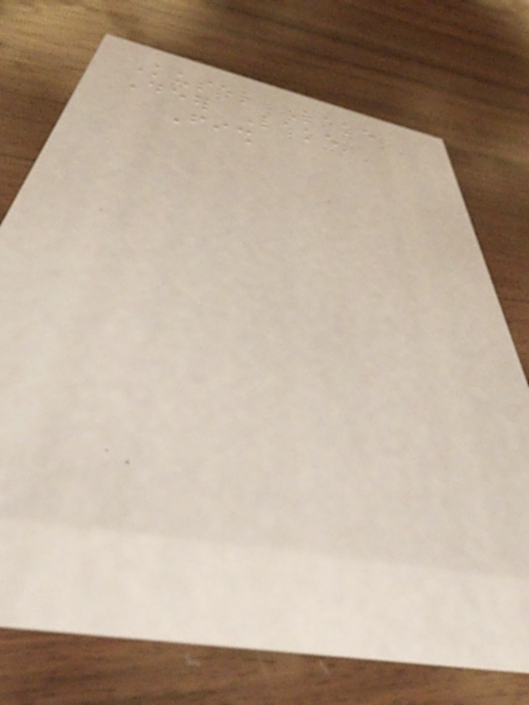Kusel Lake
Deer Lake
Fish
